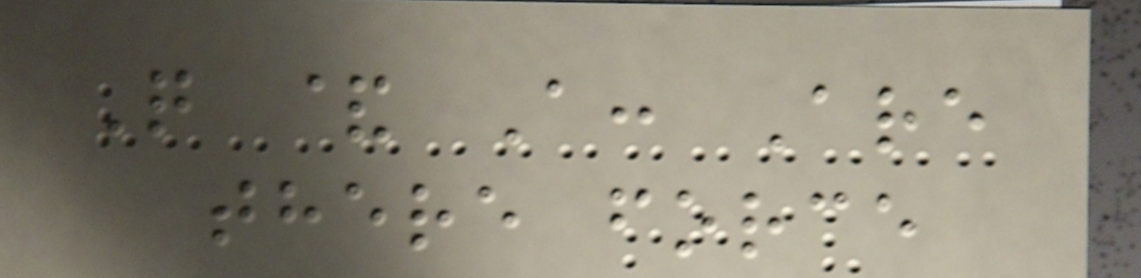Q & A: Are
there force
